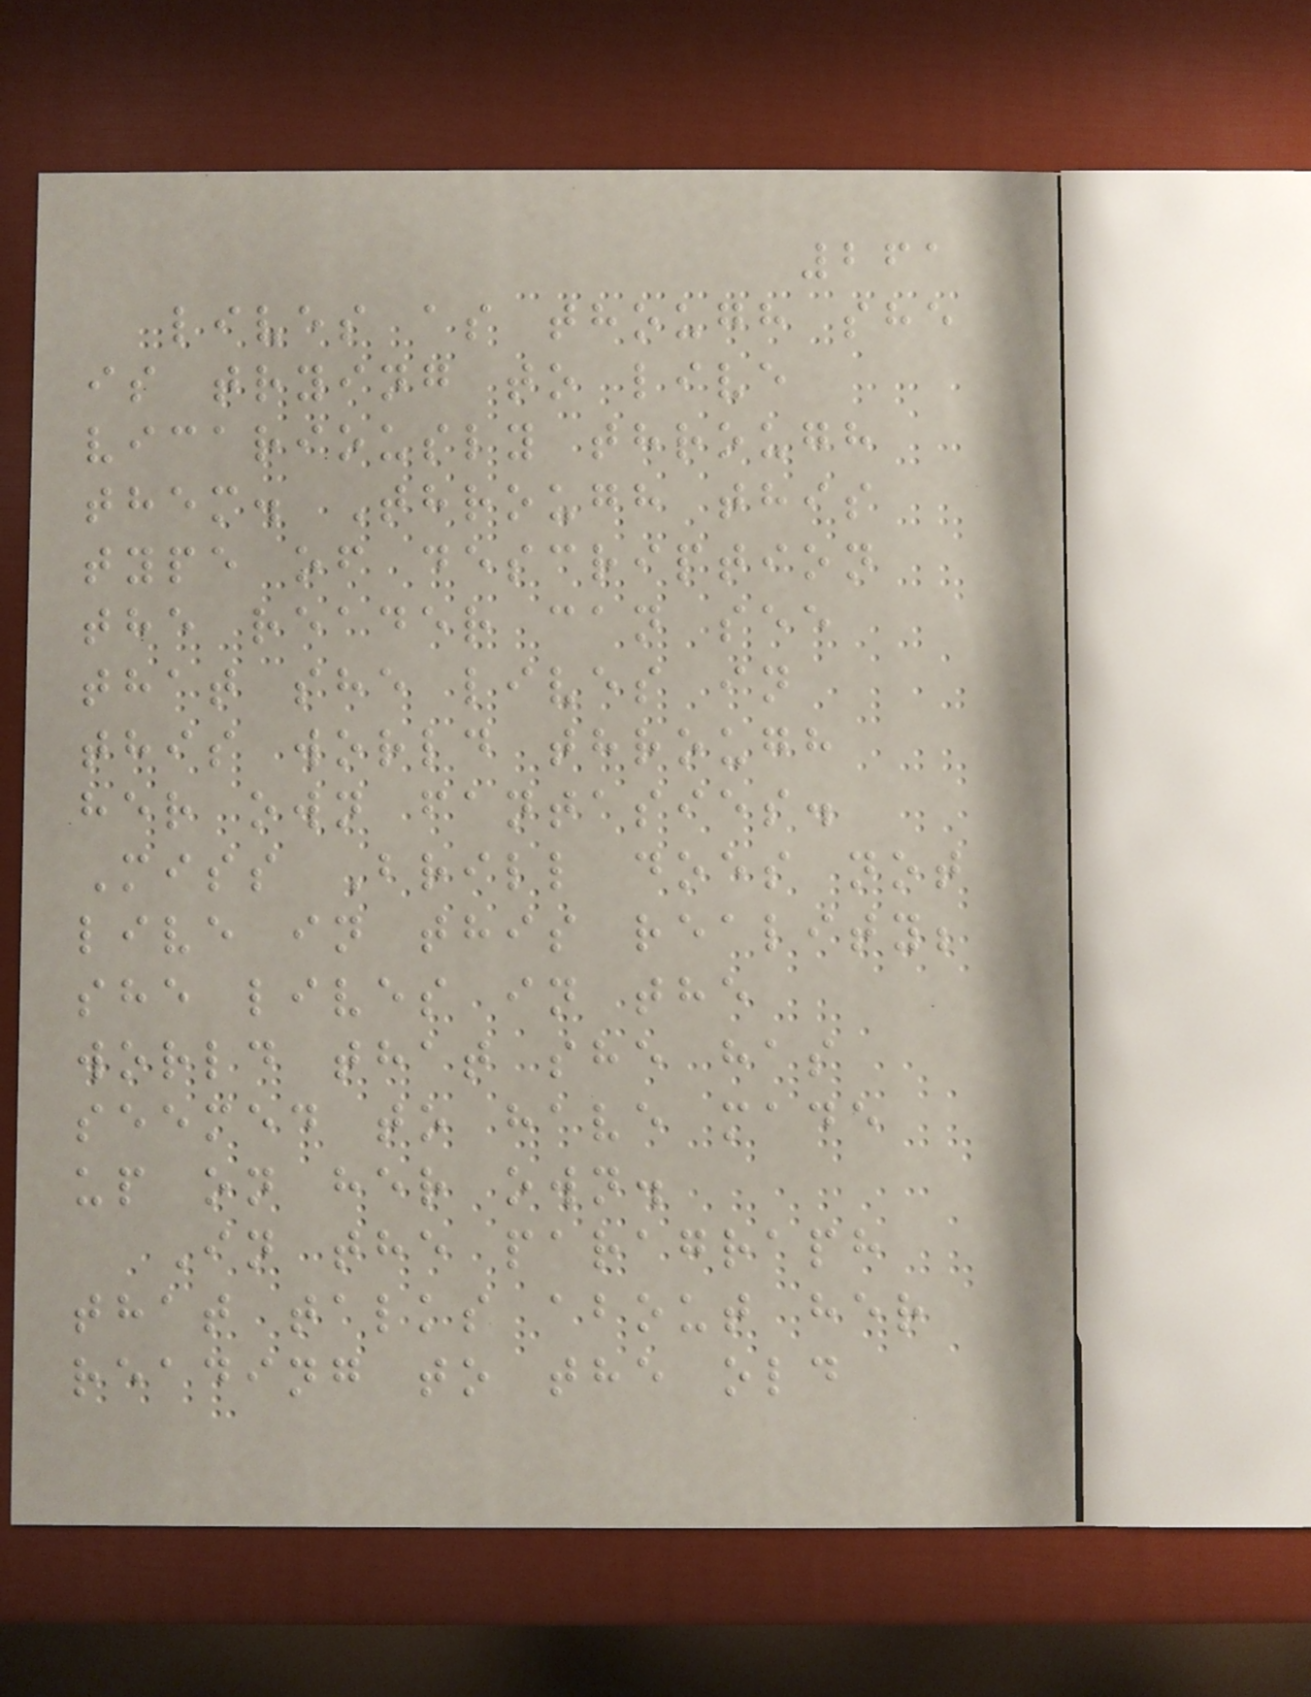261
lives as though she
is trying to live
vicariously through
them. Through this
type of description
the reader can see
that she lives in
this world through
her own fantasies.
Miss Brill does not
live in this reality;
she lives in the
world that she has
seemed to have made
up on her own.
In the paragraph
that talks about her
reading to the old
